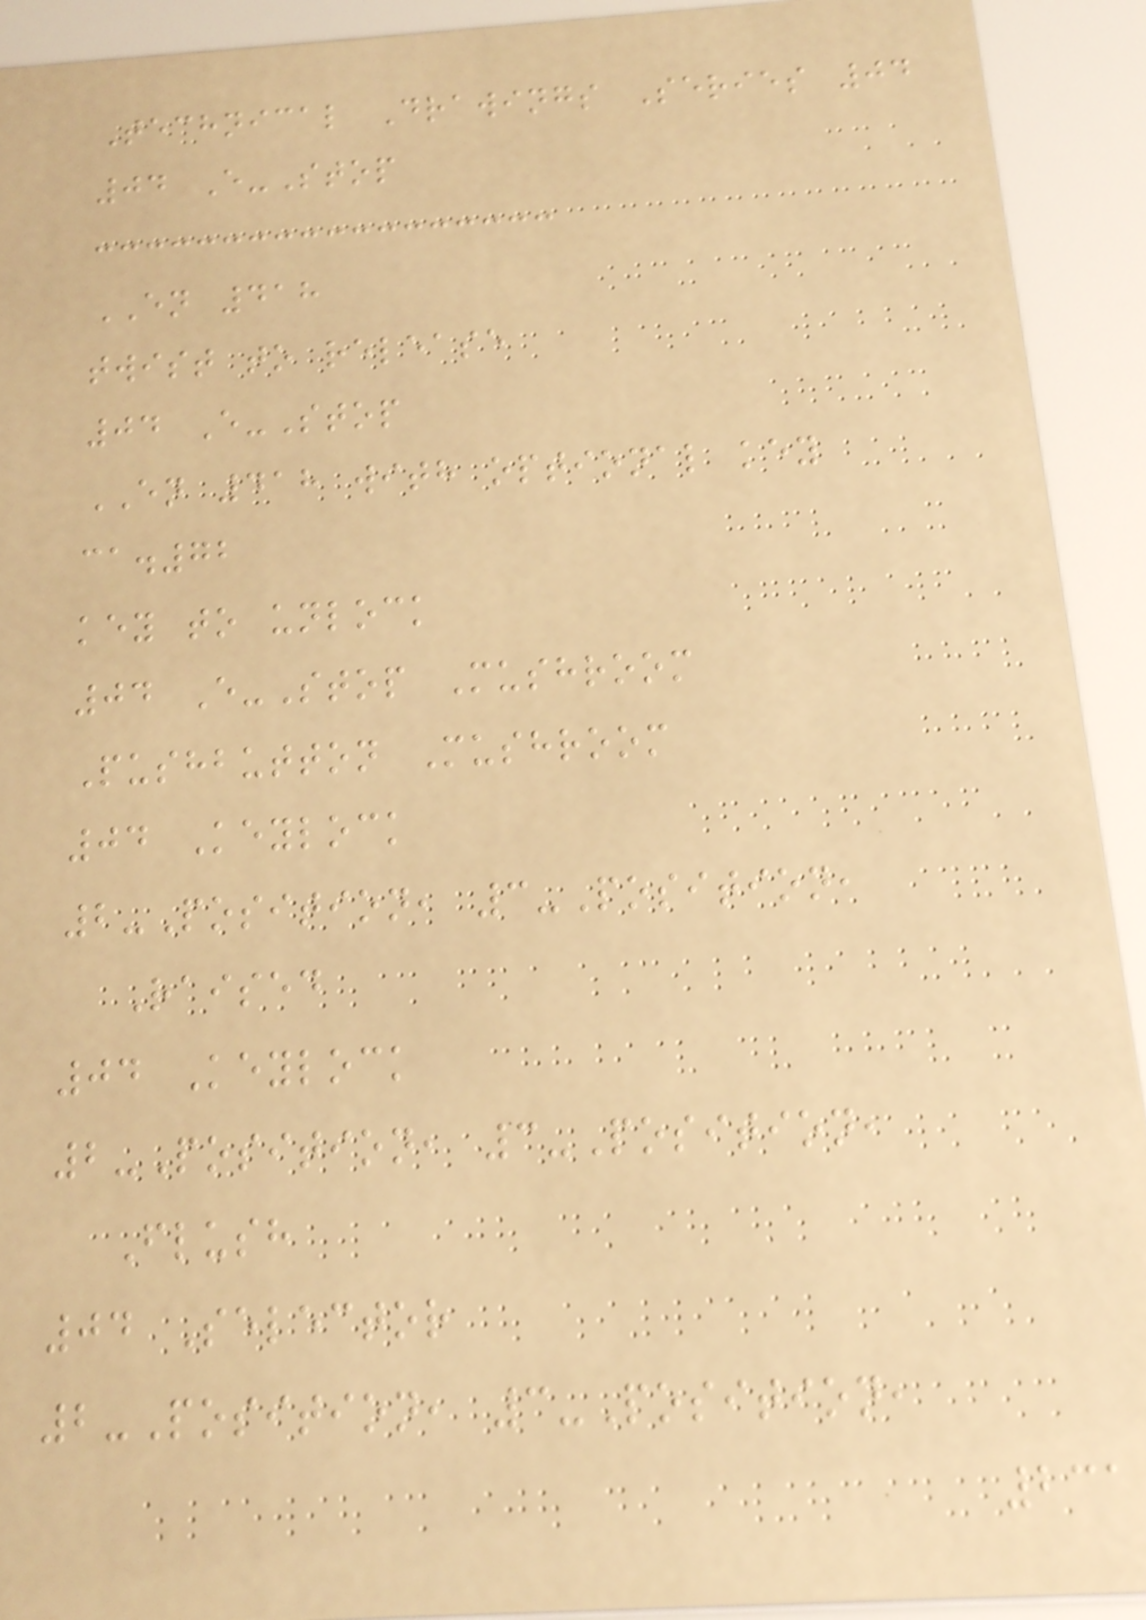Technical Drawings Series 04
04 E-Stop
EN 418
twist to release
04 E-Stop
EN 418 with optional key
ca.72
key to unlock
04 E-Stop Mushroom
Pushbutton Mushroom
04 Keylock
2-Position, 3-Position,
Raised
04 Keylock
2-Position, 3-Position,
Flush
04 Selector
2-Position, 3-Position,
231
